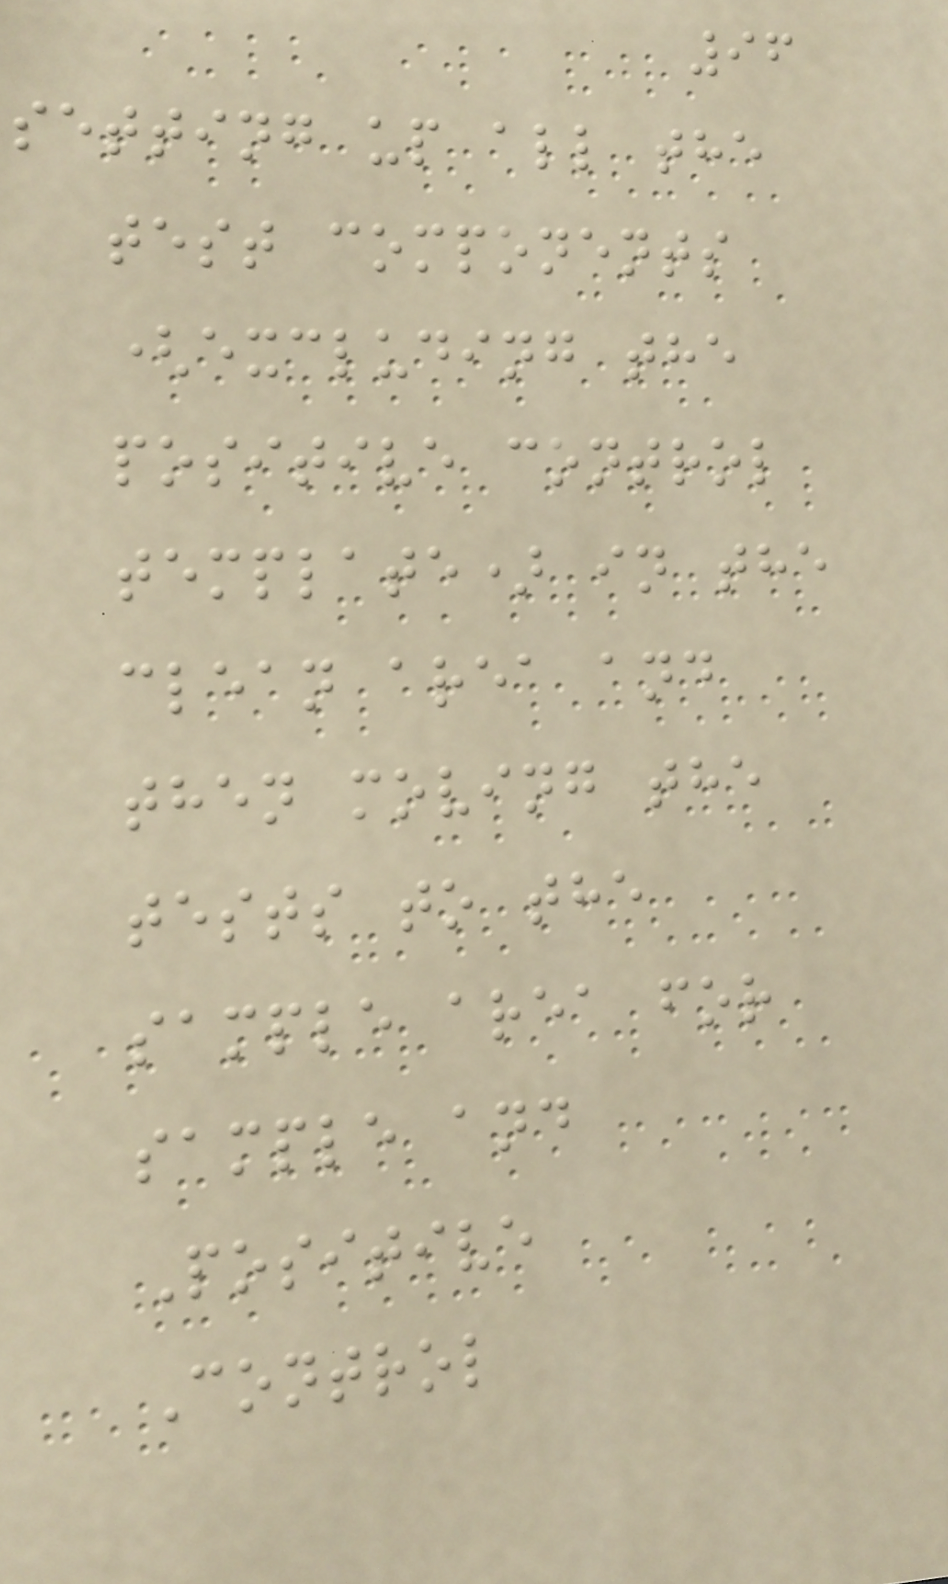96
setting up all the
test components
(excluding the
positive control
template) in the
clean area and
then moving the
tests to the
sample area for
sample and
Positive
Control
